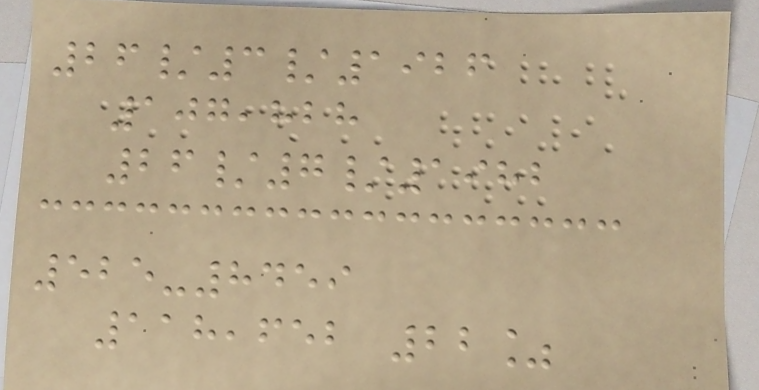26/3/1926
107,828
26/7/1982
525-8459
118,652 22%
